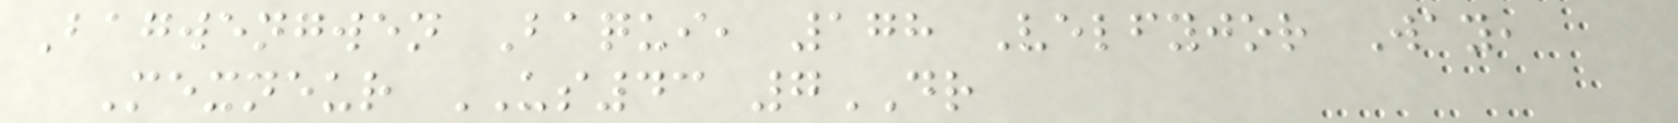Bagwengwen Baqui, 178 Velfyjor Way,
Mexneur US43 7DR
